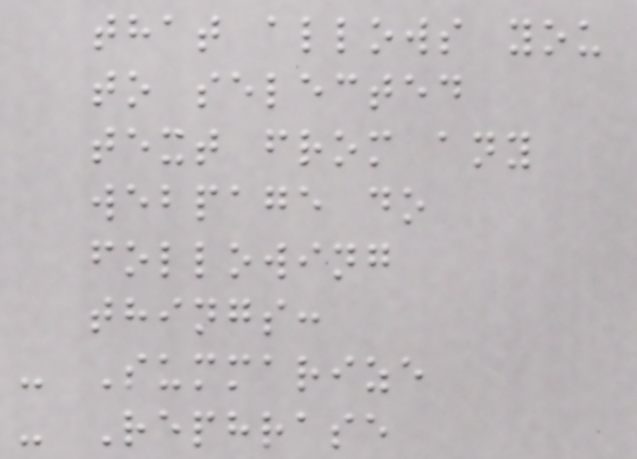that allows you
to selected
text from any
webpage do
following
things:
- Summarize
- Rephrase
